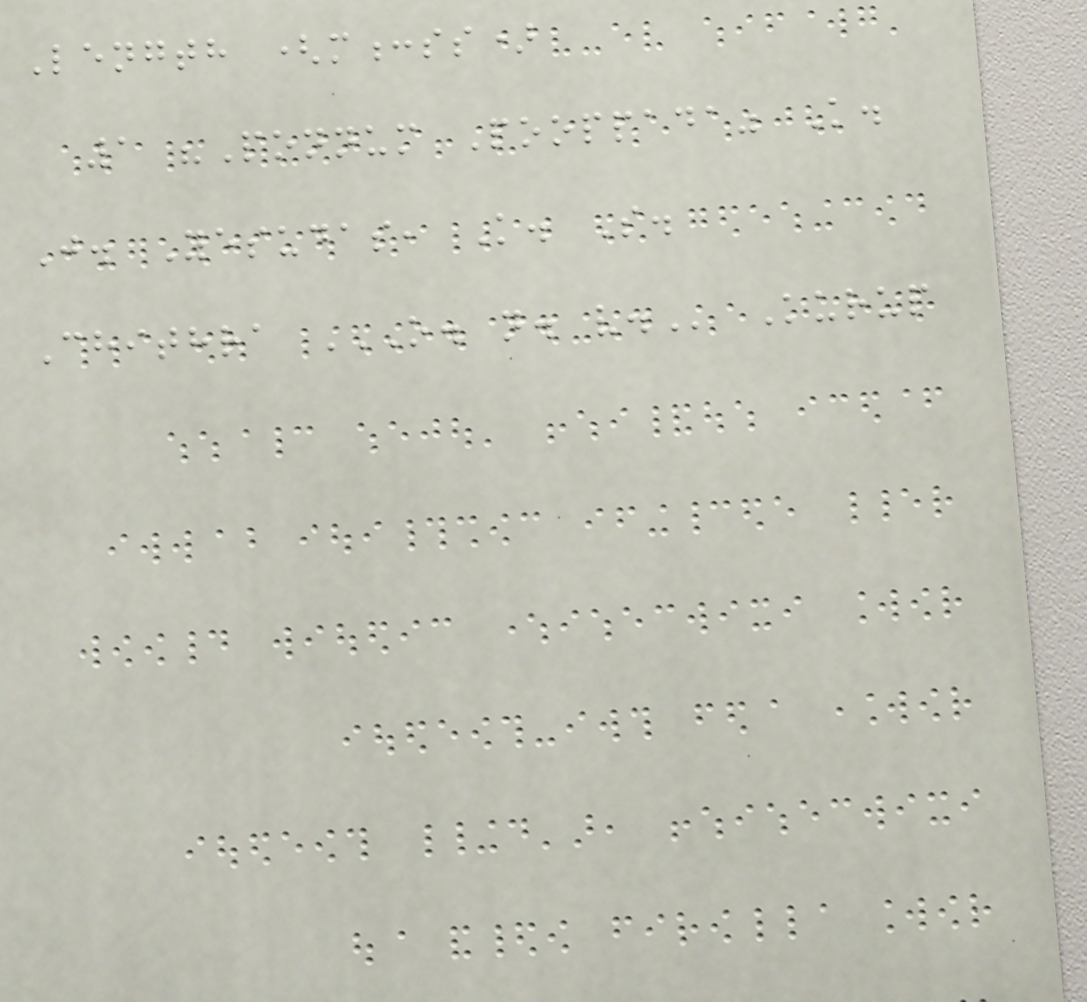Length (m:ss)
1 "Ponnum Pooppada" K.
J. Yesudas, K. S.
Chithra O. N. V. Kurup
